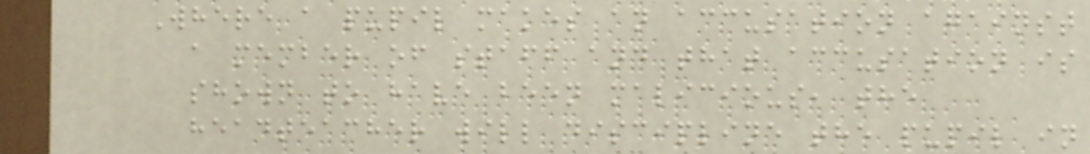Where a pupil makes an accusation against
a member of staff and that accusation is
shown to have been malicious, the
headteacher will discipline the pupil in
